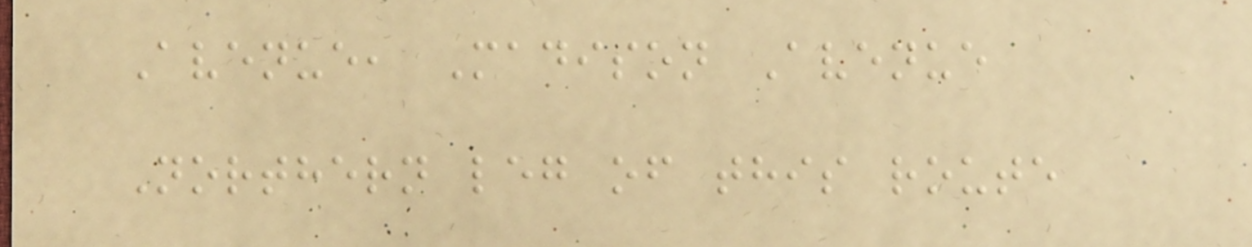Avenue, Madison Avenue
Northern leg of this route
